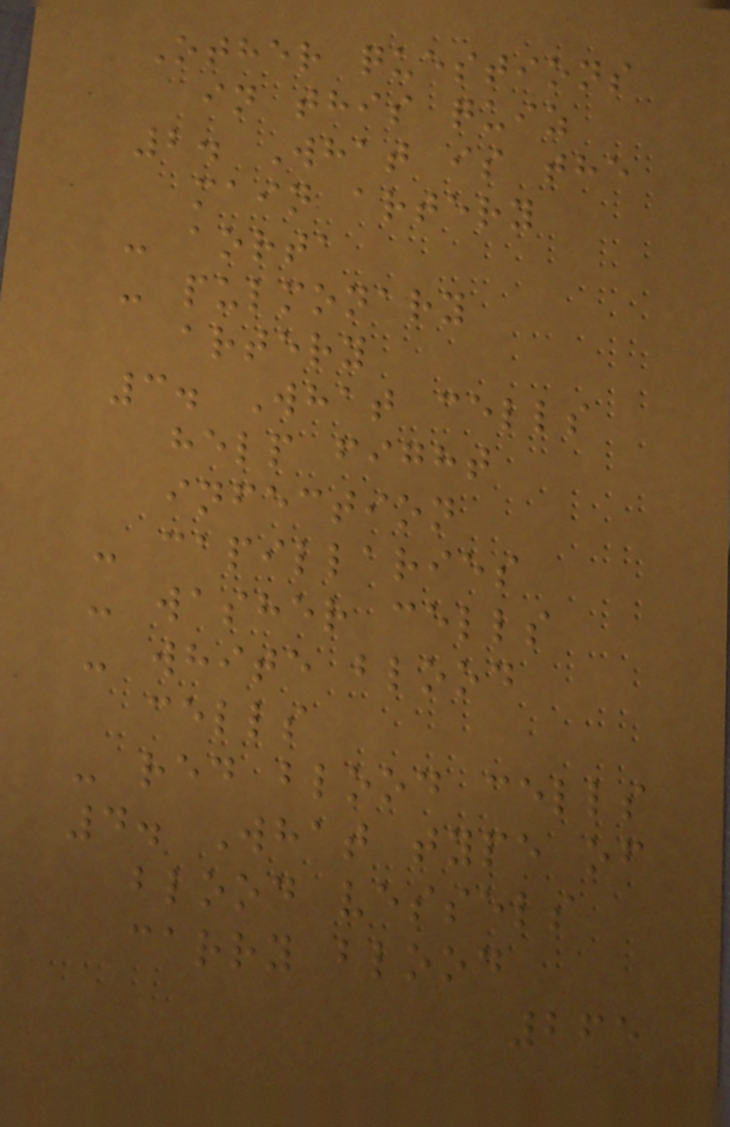Other questions
in this quiz
2. What is the
main artery
- aorta
- pulmonary
artery
3. What cells
help fight
infection
- capillaries
- washer cells
- white blood
cells
- red blood cells
4. What type of
blood vessels
carry blood
265
